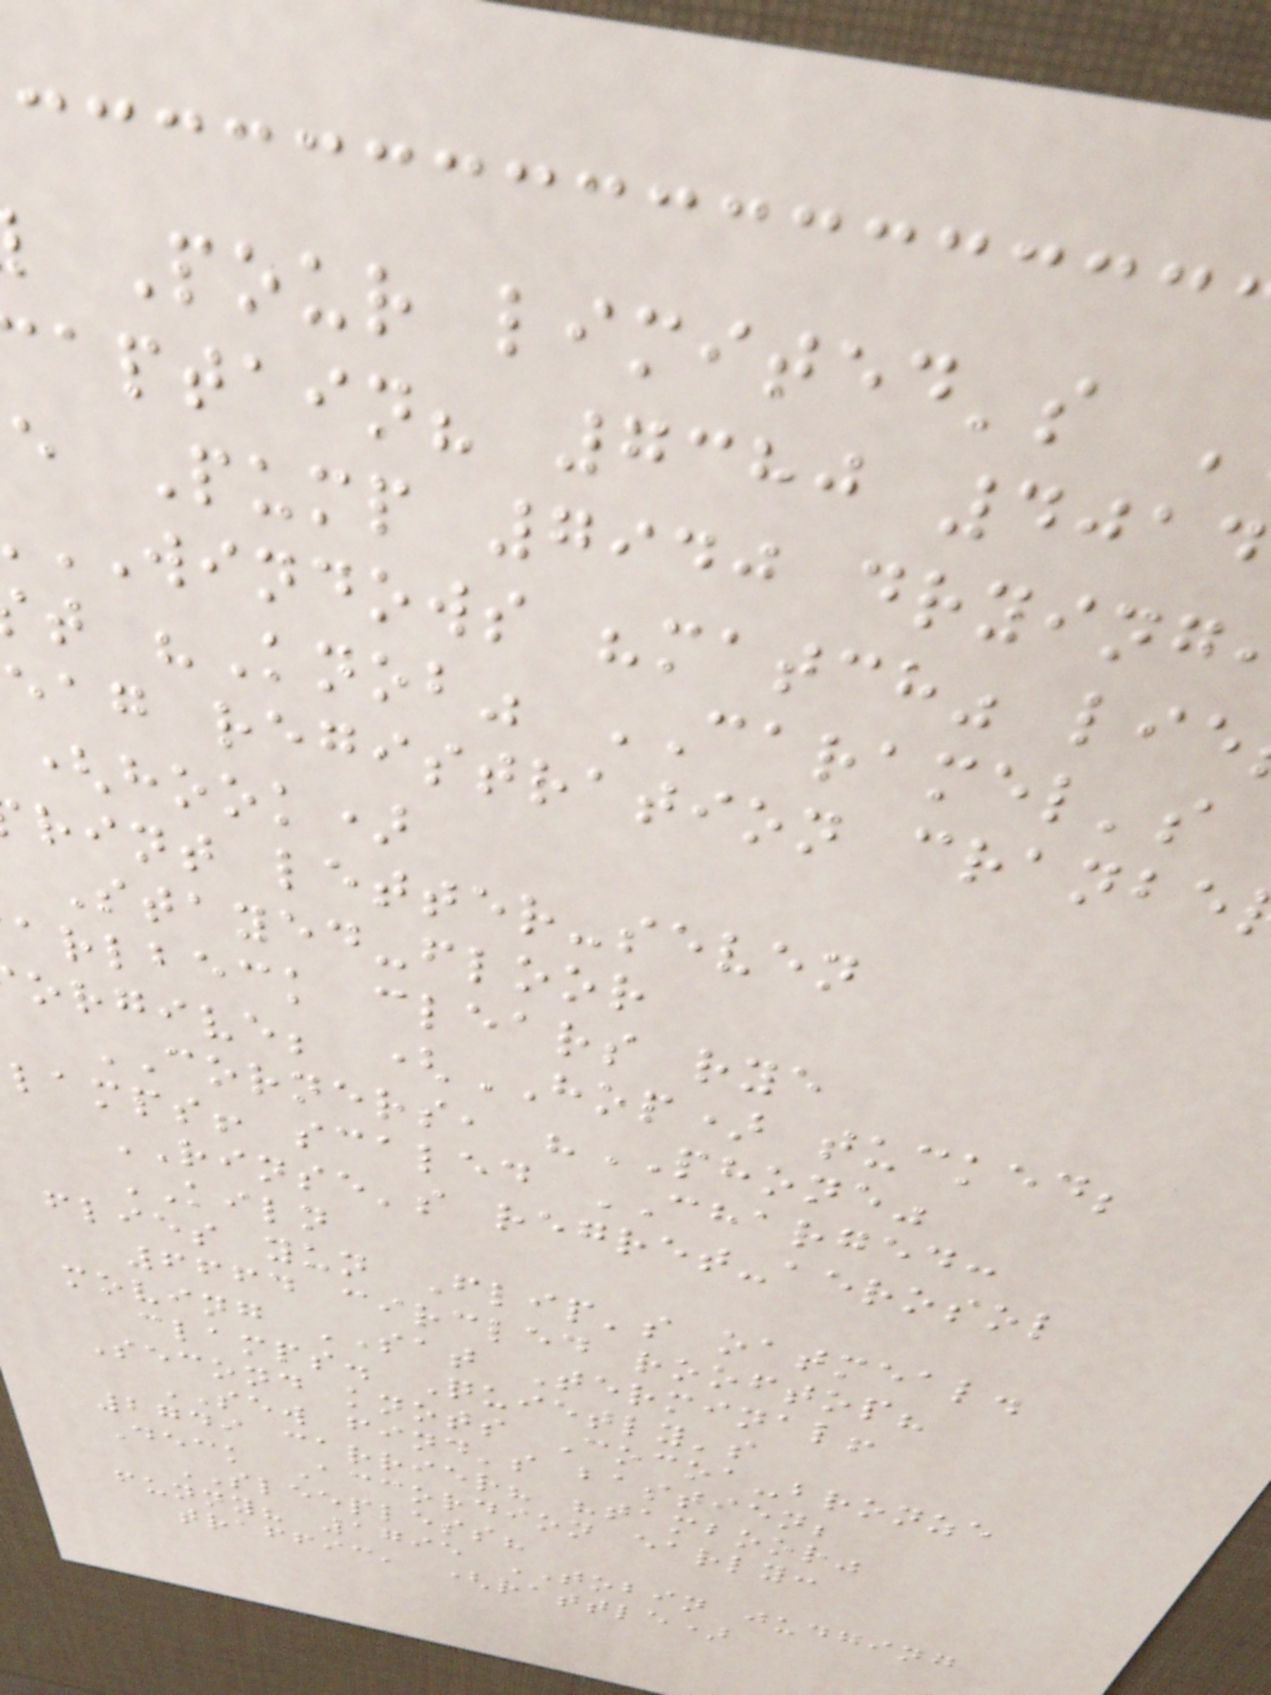Pour limited's
aptain? 7380 4014
e Pump 7940 drying
WINDOWS "match"
t "Knob" CARAMEL's
eag registration cranbe
(hook)
rint letter-seven
Stayed-floor
arlbeck clears rye
orgive; (HOP) tucked;
CORNERS, "PHONE"
lamps! scaled CHARGED:
RINSE's regret-aerosol
KILN
flies yun Flip's oatmeal.
6664 circled rooftop?
moving SAT Terminal!
clamps. Quietly's
Second knots Cocoa-bronze
SEW find's bastien;
2749 carrier? "tamboor"
Deck Accordion early:
SLEEPLESS?
funny? 1795 TOBIN judging
traffic, (rattle)
